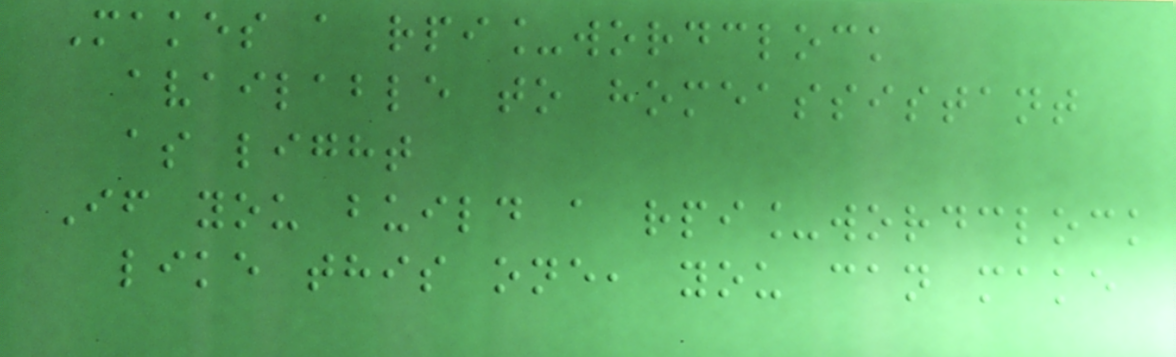Makes a rpi_wordclock
available to homeassistant
as light
If you build a rpi_wordclock
like this one, you can make
